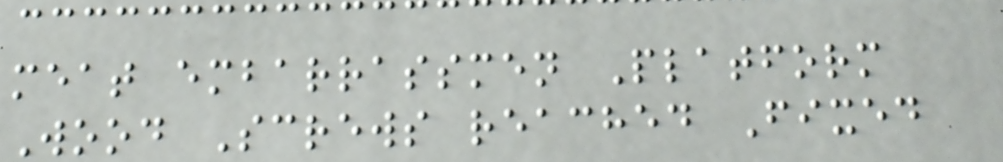meat embarrassmen Platform
Wood Screws reached Fixed
